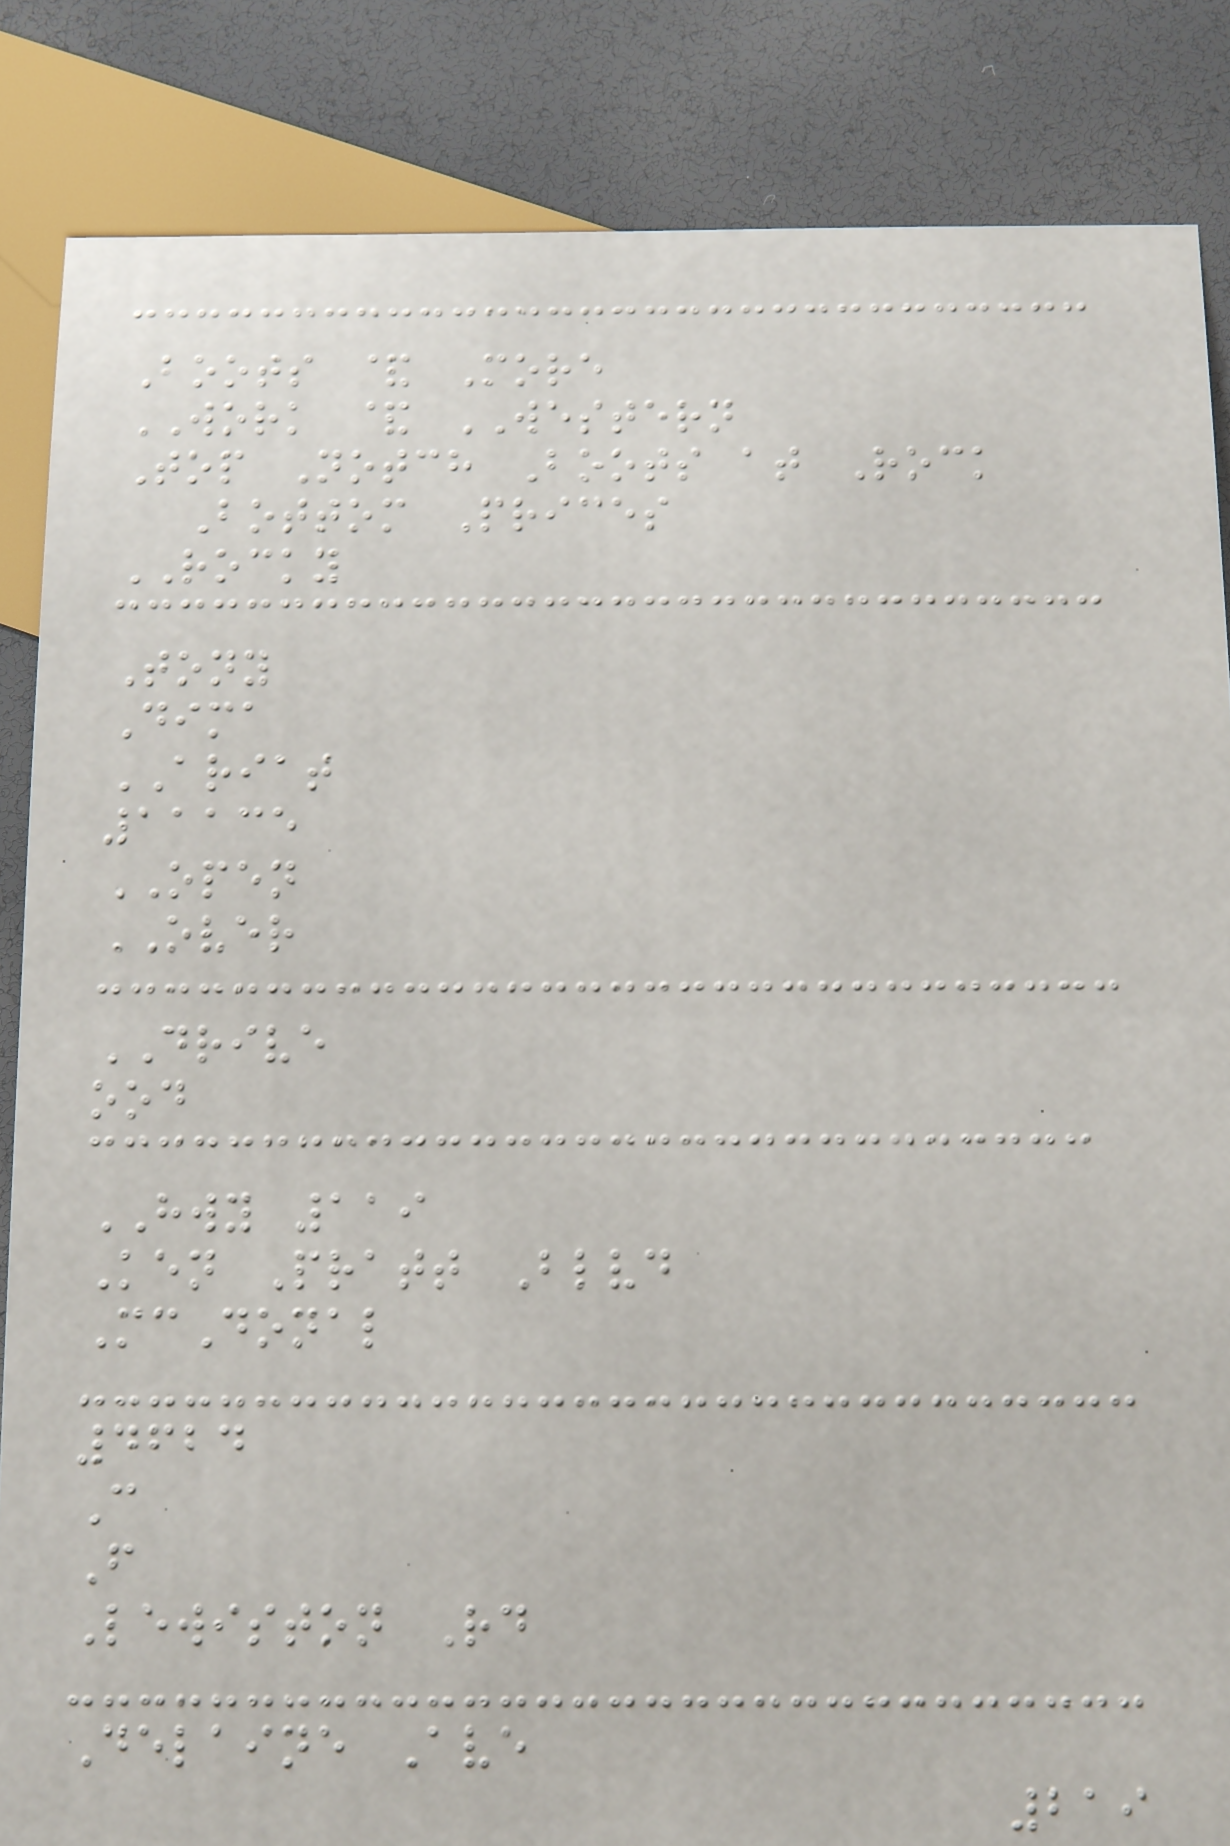Boots & More
WORK & WESTERN
Top Notch Boots at Rock
Bottom Prices
ROCKY
Tony
Dima
ARIAT
11135
OPEN
OVER
DRIVE
ood
HWY 119
Ken Pratt Blvd
McDonal
4624
C
F
Lewiston Rd
Delaine Ave
219
